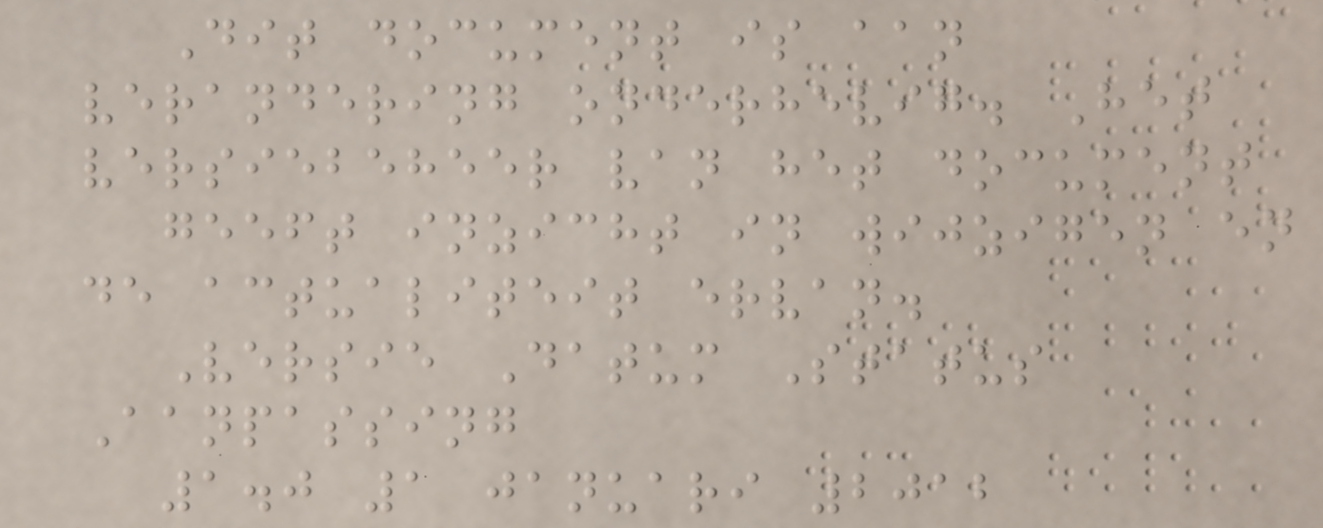Dit document is aan
verandering onderhevig. Het
versiebeheer van het document
geeft inzicht in wijzigen en
de actualiteit ervan.
Versie Datum Status
Aanpassing
1.0 1 januari 2012
